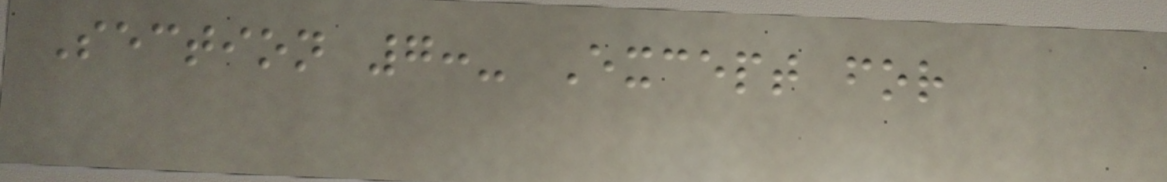Section 7:- Except for
